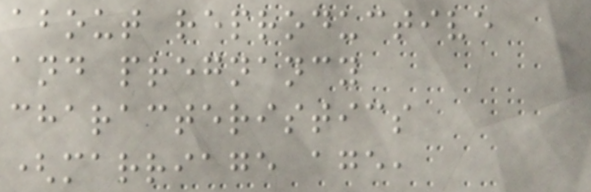about reproductive
and pregnancy
characteristics
(marriage age,
